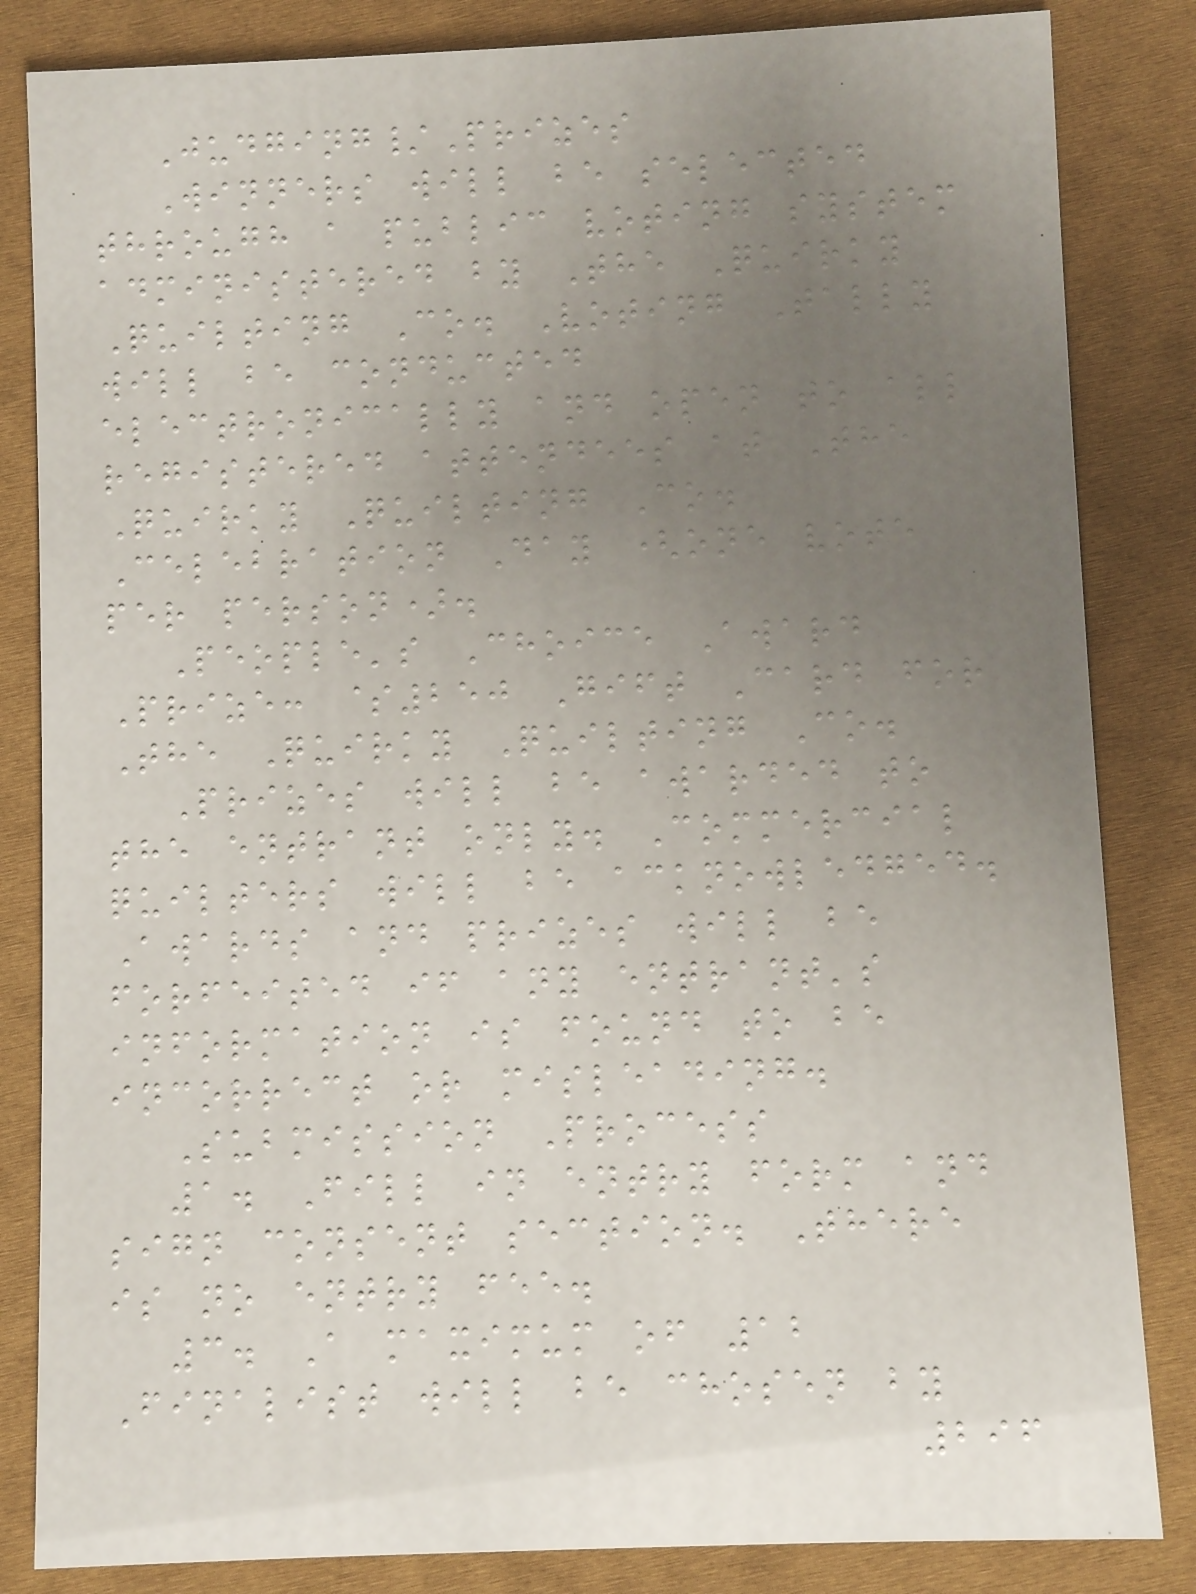Judging/Prizes
Winners will be selected
through a public voting system
administered by The Quirky
Quilting Co. Voting Tally
will be conducted
electronically and open to all
registered attendees at The
Quirky Quilting Co.
Celebration Day (one vote
per person).
People's Choice Award
Prize: $250 Gift Card for
The Quirky Quilting Co.
Prizes will be awarded to
the entrant only. Commercial
quilters will be acknowledged.
Awards and prizes will be
forfeited if any entrant's
information is found to be
incorrect or misleading.
Submission Process
1. Fill in entry form and
sign consent section. There
is no entry fee.
3. A maximum of 12
Finalist will be chosen by
296
